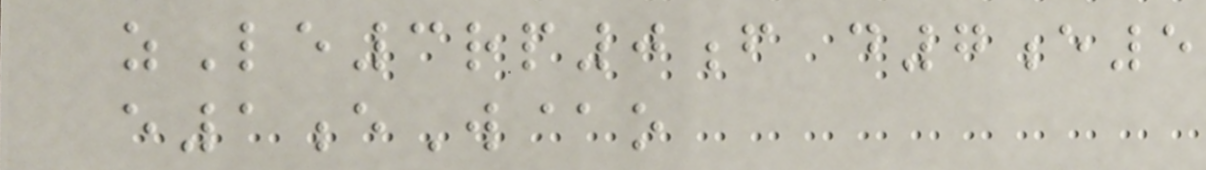zLe3rp0f d7e5
e1eW@o
